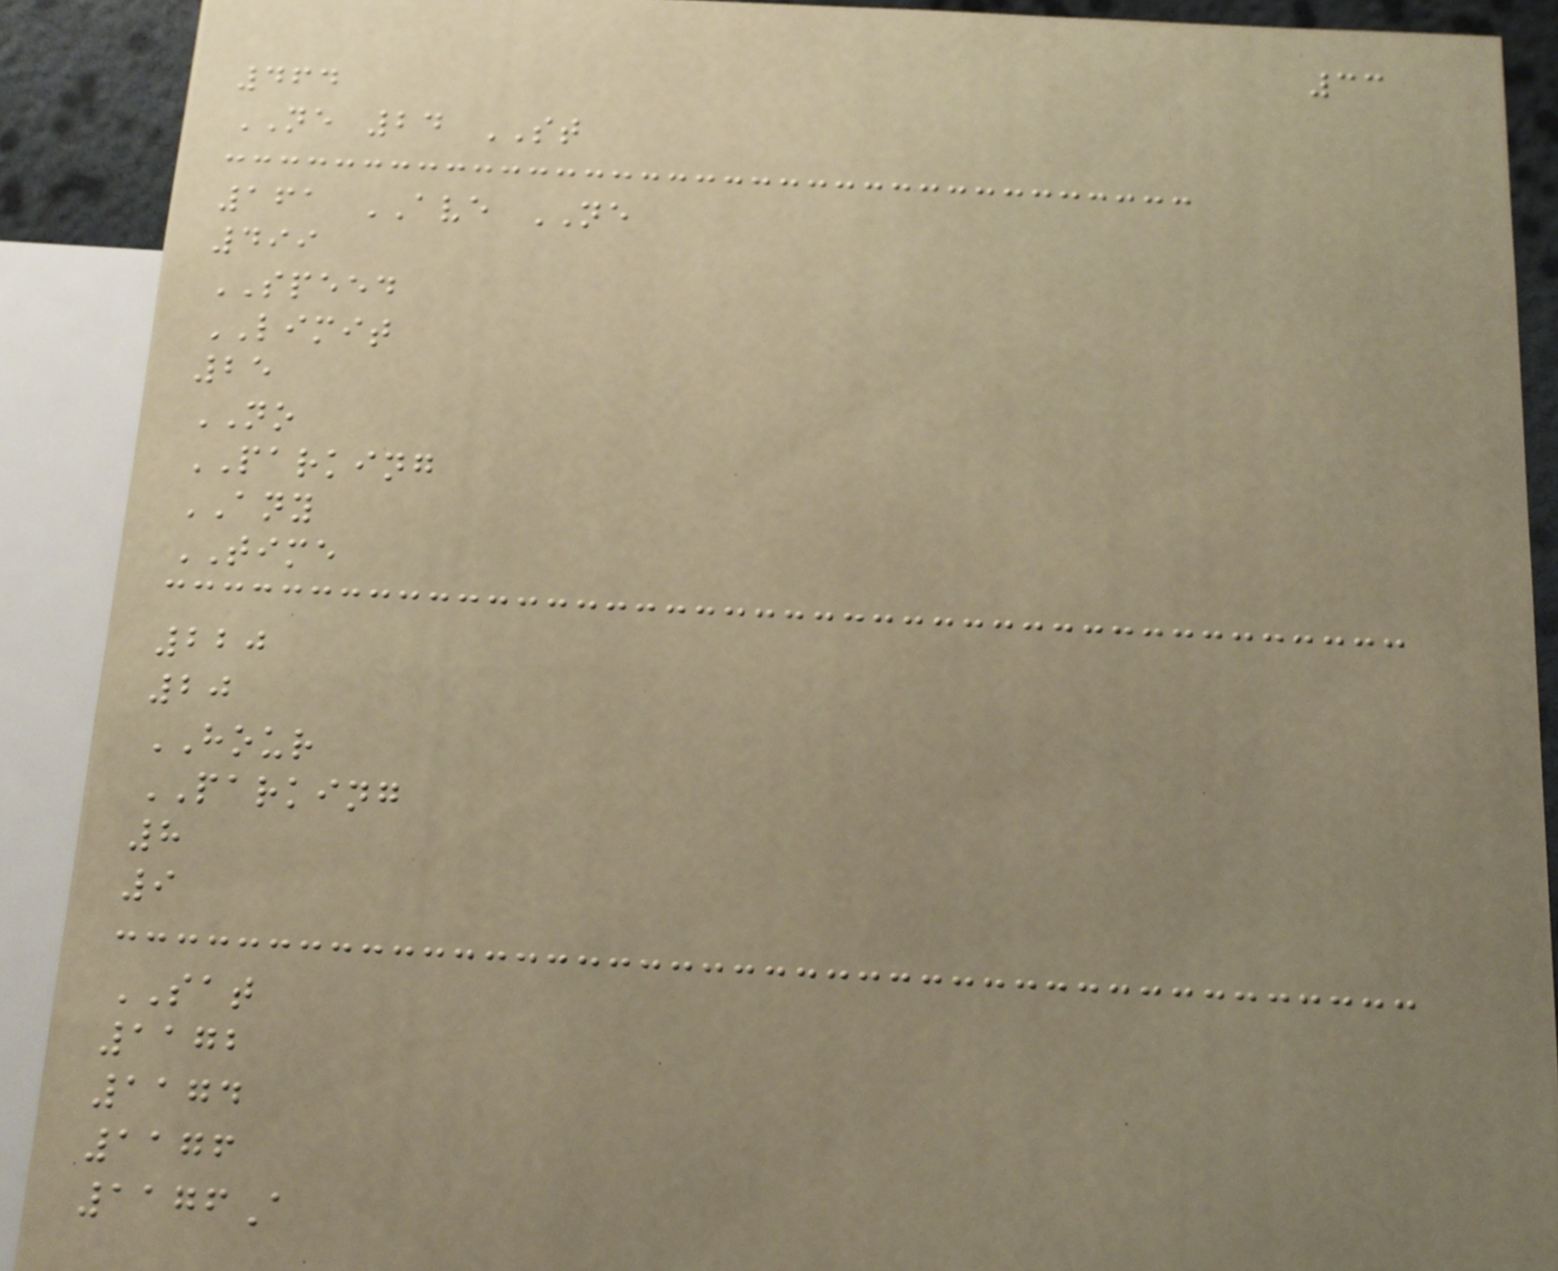33
464
NE 24 ST
161 AVE NE
499
SPEED
LIMIT
25
NO
PARKING
ANY
TIME
220
20
HOUR
PARKING
8
9
SAT
1172
1174
1176
1176A
